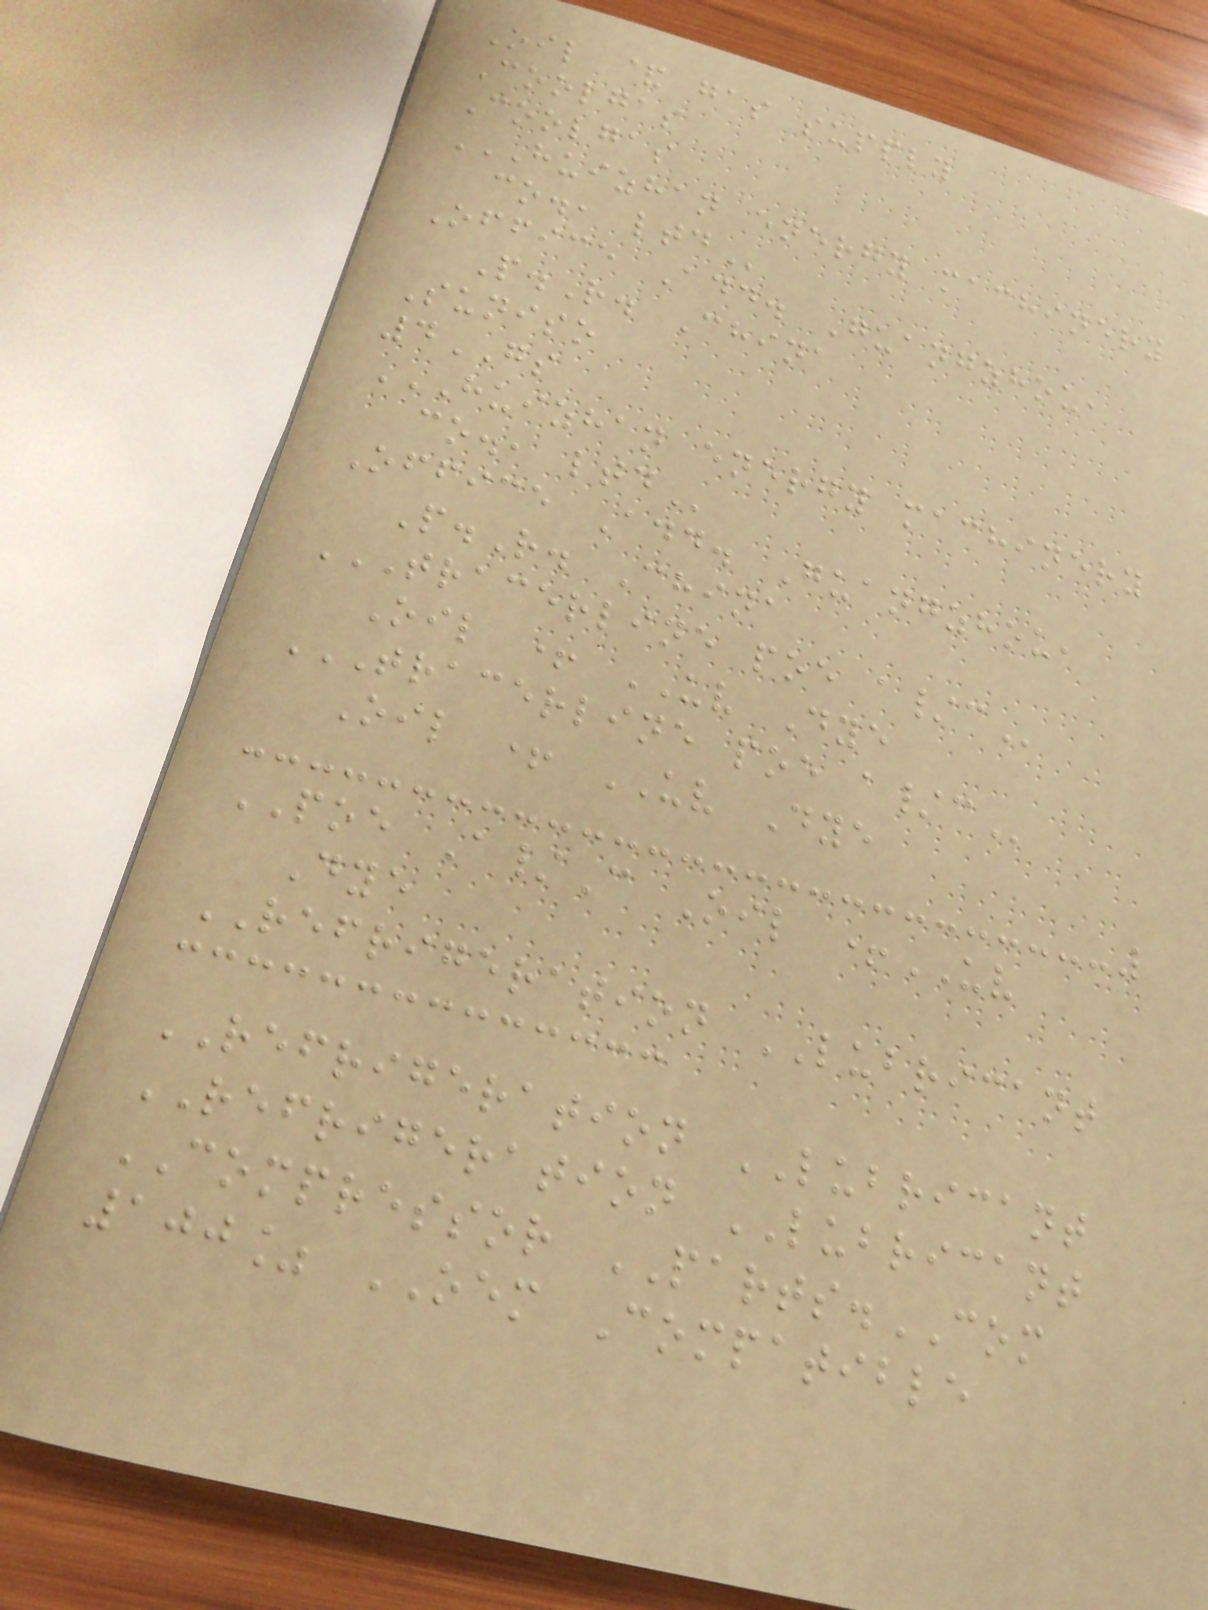Oil & gas supply
Coolgas
Coolgas
HUIZHAN ENERGY MACHINERY
CO., LTD
Office Add. Guangzhou,
P.R. China
Suniso
4GS
HUIZHAN ENERGY MACHINERY
CO., LTD
Office Add. Guangzhou,
P.R. China
TRACERLINE POE A/C
Oil + UV Dye
TRACERLINE POE A/C
Oil + UV Dye
POE A/C Oil +UV
Dye
REFRIGERATION LUBRICANT
REFRIGERATION LUBRICANT
REFRIGERATION LUBRICANT
COMPRESSOR PARTS.COM
100% OEM Compatible
